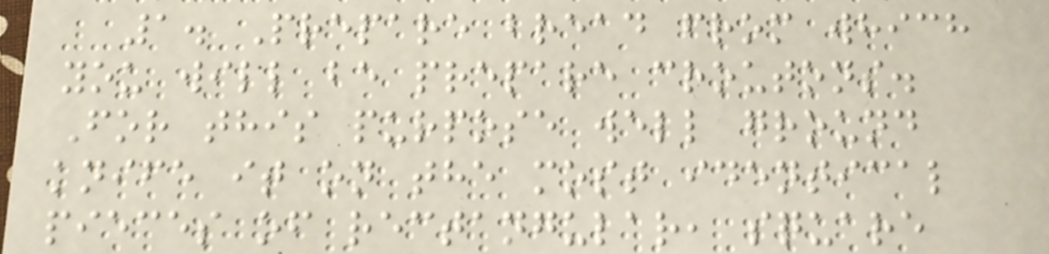1. Prepare bread from which
you will be prepare croutons.
For this purpose well ground
knife it on the most identical
pieces of rectangular, square
